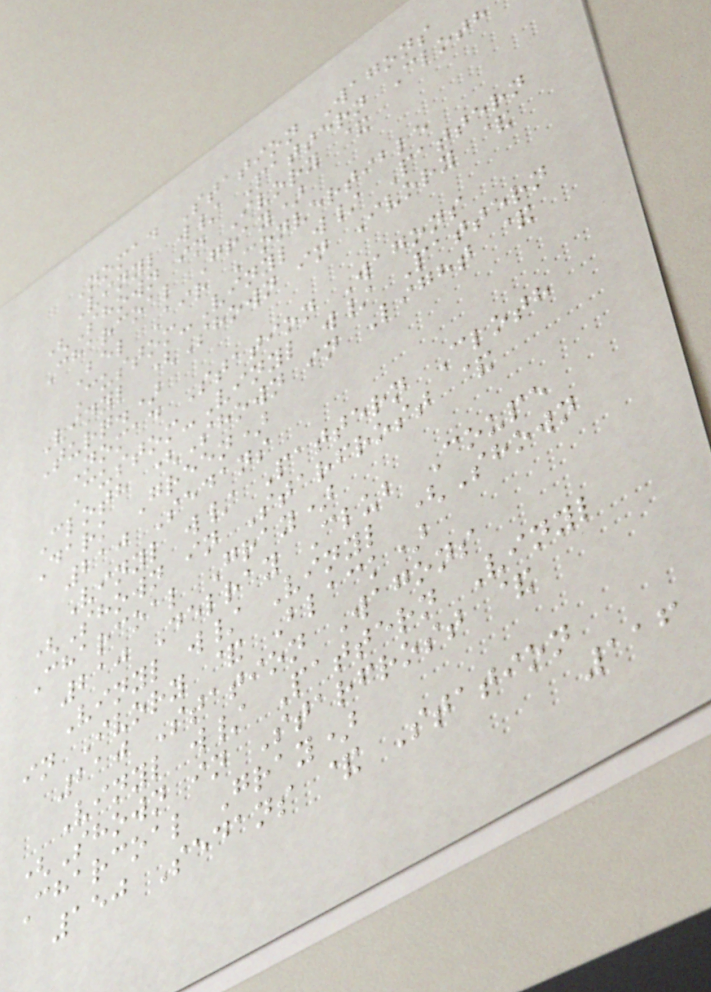Nomad Station Wagons
Vinyl w/ Pattern Cloth
(Shown in Ivory &
Charcoal Gray)
Bel Air Convertible
Custom-Vinyl w/ Pattern
Vinyl (Shown in Ivory &
Turq.)
Nomad Station Wagons
Custom-Vinyl w/ Pattern
Cloth (Shown in Light &
Dark Green)
210 Sedans
Vinyl w/ Pattern Cloth
(Shown in Starfrost &
Charcoal Gray)
210 Delray Club Coupe
Vinyl w/ Vinyl (Shown
in Ivory & Black)
210 Station Wagons
Vinyl w/ Pattern Vinyl
(Shown in Starfrost &
Charcoal Gray)
150 Sedans & Station
116
